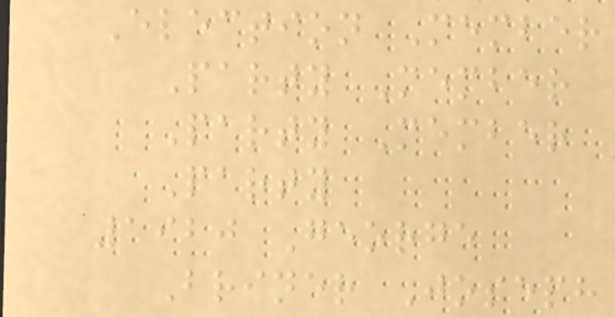Election Member
Party Member
Party Member
Party
1920 George
Briner Joseph
